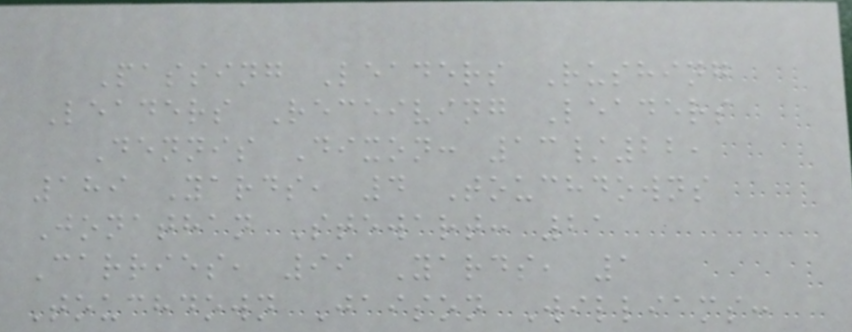Passing Leaders Rushing
Leaders Receiving Leaders
Dennis Dixon: 13/22,
189 Yards, 4 Touchdowns
Jonathan Stewart: 21
Carries, 99 Yards, 1
Touchdown Jaison Williams:
